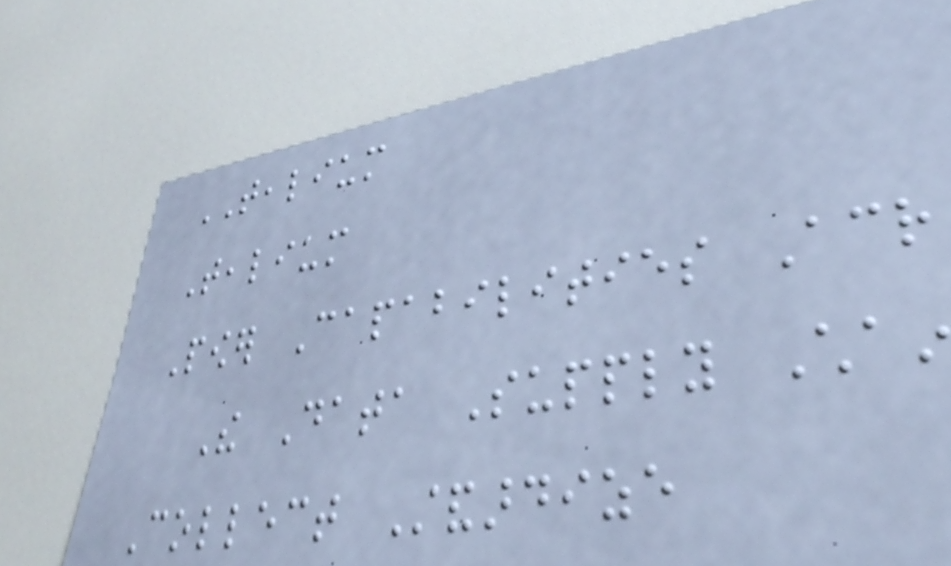TEALIUM
Tealium
Power Capabilities Across
The Data Supply Chain
Collect Standardize
